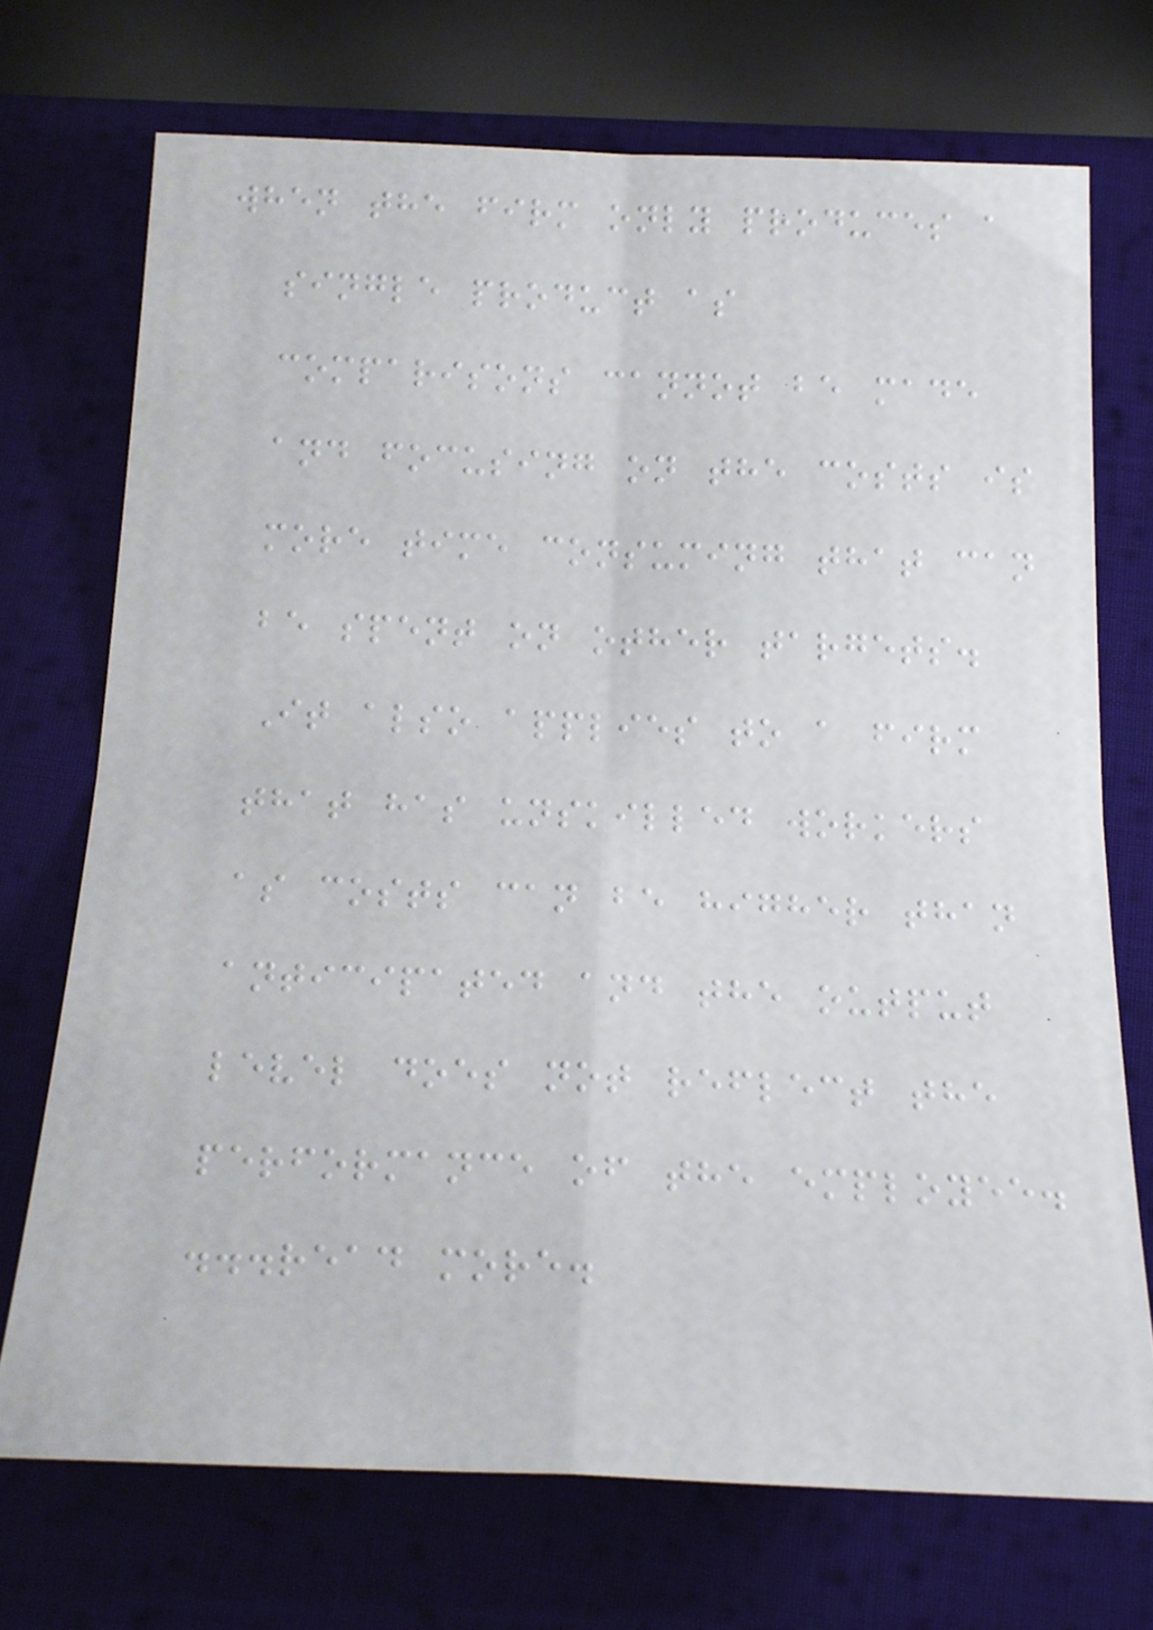when the firm only produces a
single product as
comparisons cannot be made
and focusing on the costs is
more time consuming that can
be spent on other targets.
It also applies to a firm
that has unskilled workers
as costs can be higher than
anticipated and the output
level does not reflect the
performance of the employee.
...read more.
